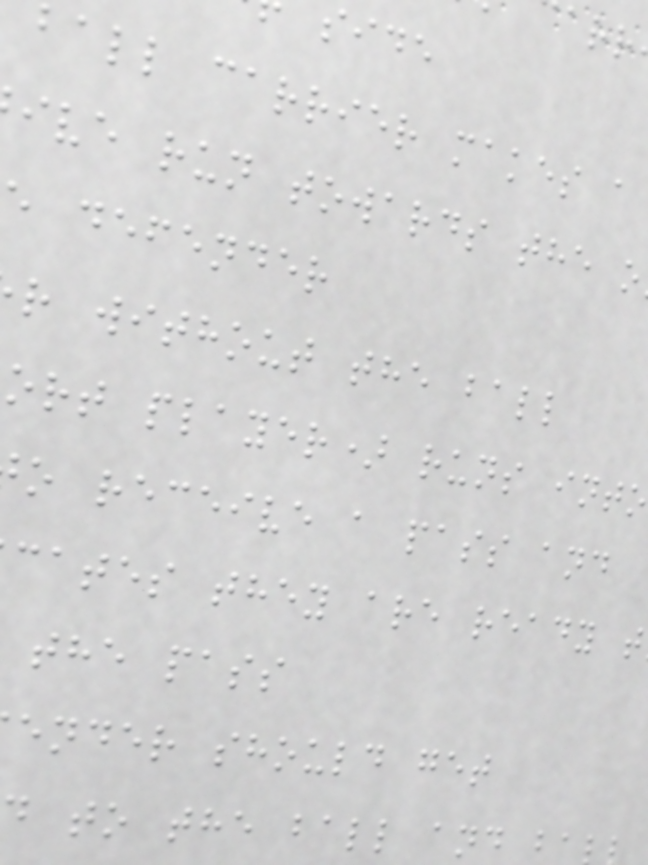ball carrier makes a
ive run towards the o
e defender
r without the ball
ort player) runs int
o receive a pass and
cates they are ready t
the pass
ender should get
to the ball and b
